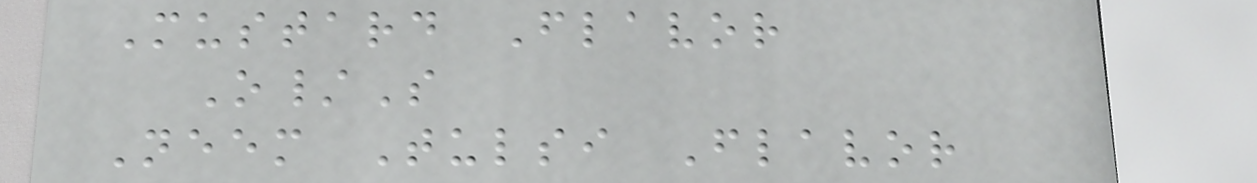Mustard Flavor
O/S
Neem Tulsi Flavor
